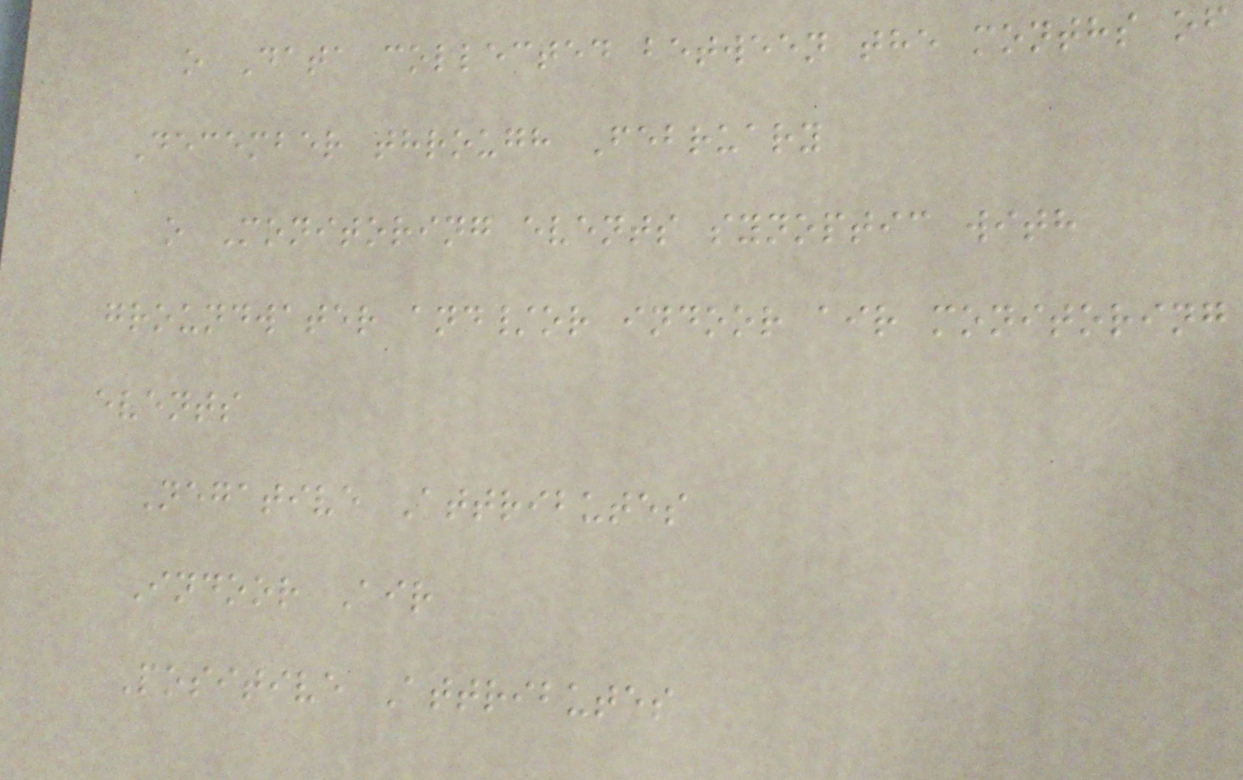o Data collected between the months of
December through February
o Monitoring events synoptic with
groundwater and/or indoor air monitoring
events
Negative Attributes
Indoor Air
Positive Attributes
